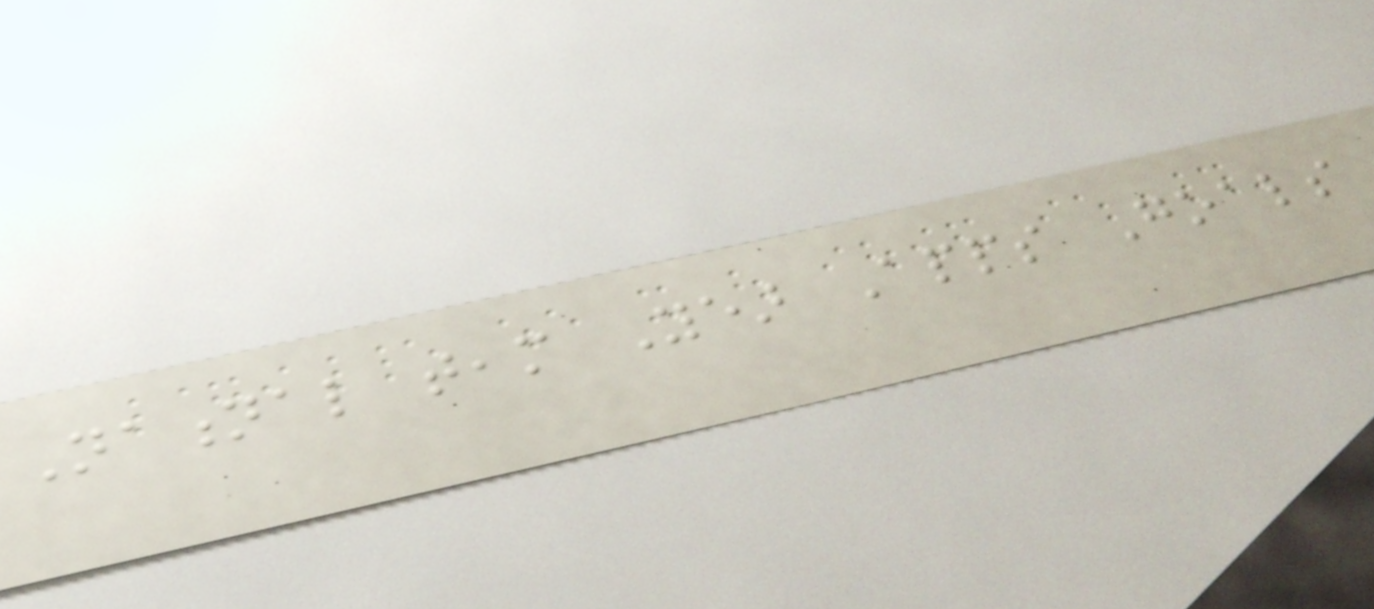National team Year Apps Goals
